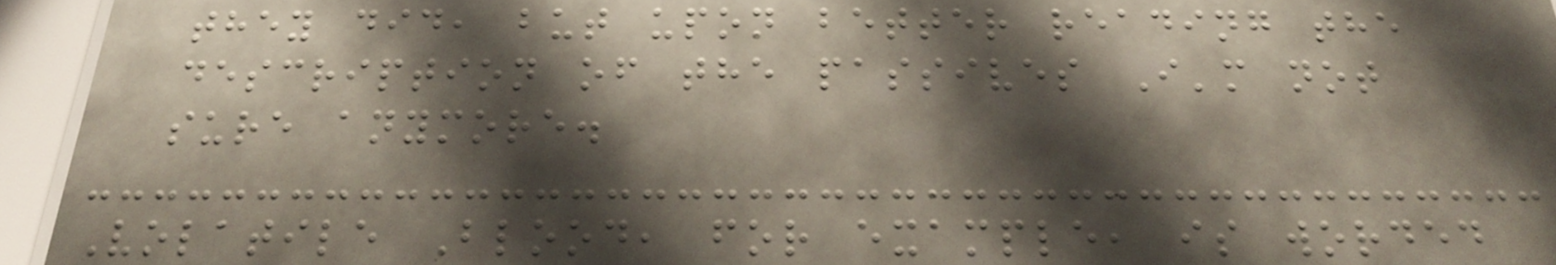they did, but upon better reading the
description of the passives I'm not
sure anymore.
Volatile Blood, for example, is worded
